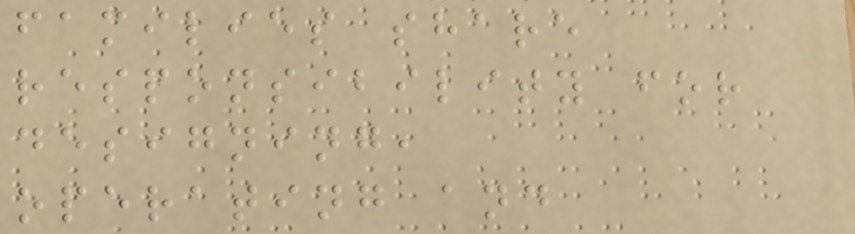families share
responsibility for
designing,
operating and
